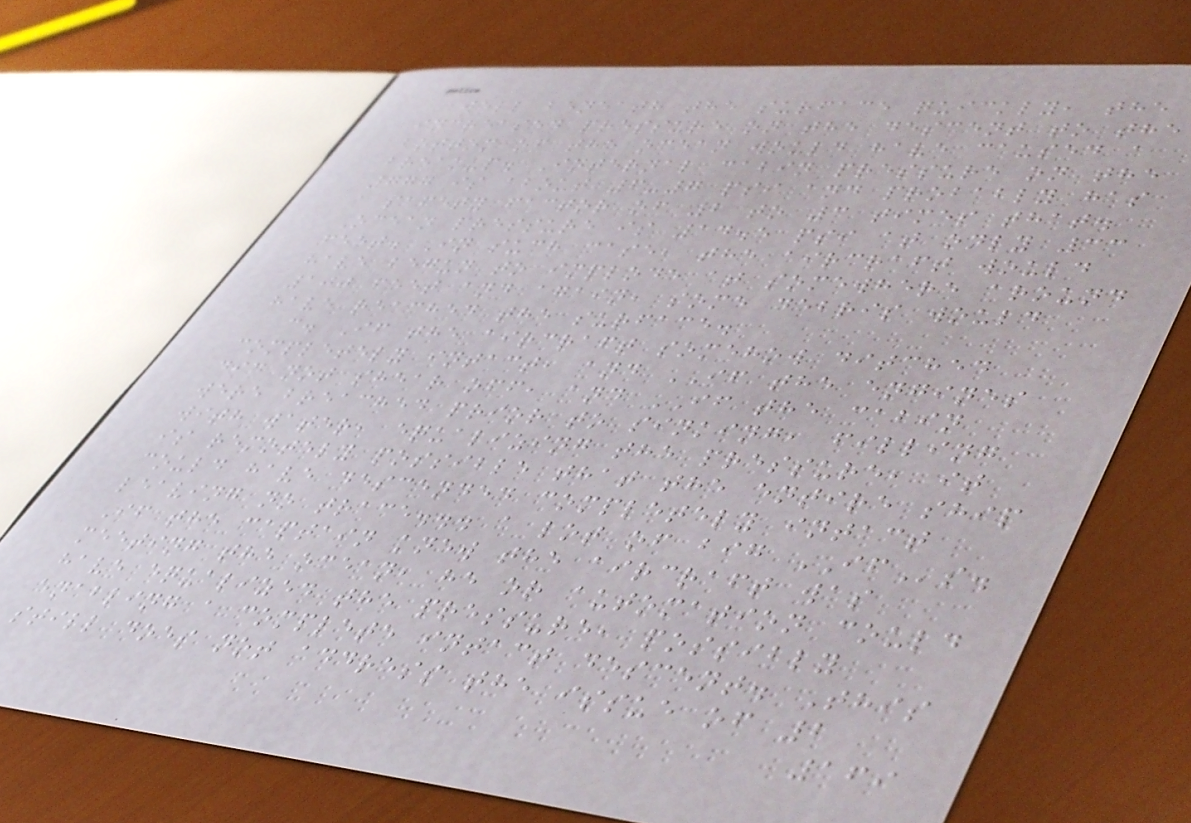well beneath the surface quickly, the
increased pressure on the descent to the
bottom of the ocean would have caused a
breakup. Internal cabin pressure on the
777 is about 6-7 psi and probably has
a safety factor of 2 to 3 times that.
Ocean pressure is 14.5 psi at only 33
feet. In such case, the aircraft would
have begun to implode at somewhere around
100 feet and again, some debris would
have reached the surface.
c. If the aircraft somehow ditched
completely intact, and IF the engines
did not shear off, and IF the cabin
were breached prior to sinking, filling
with water, equalizing the pressure, it
is remotely possible that the entire ship
could have descended completely intact
leaving no trace... a lot of big IFs.
If the captain knew the aircraft was
meeting the ocean, he or automation could
have equalized the pressure, possibly
enabling a complete intact descent. This
still does not address the issue of 2
169
